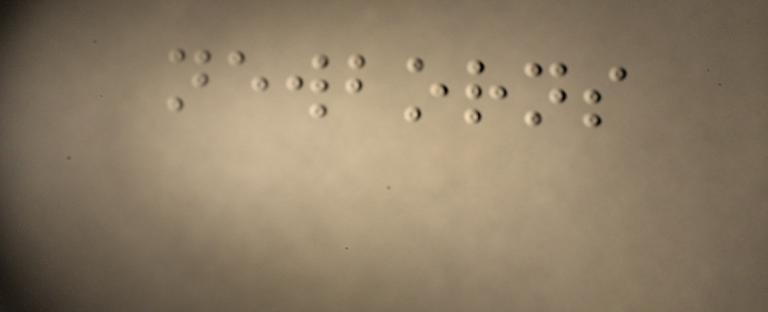newborns
